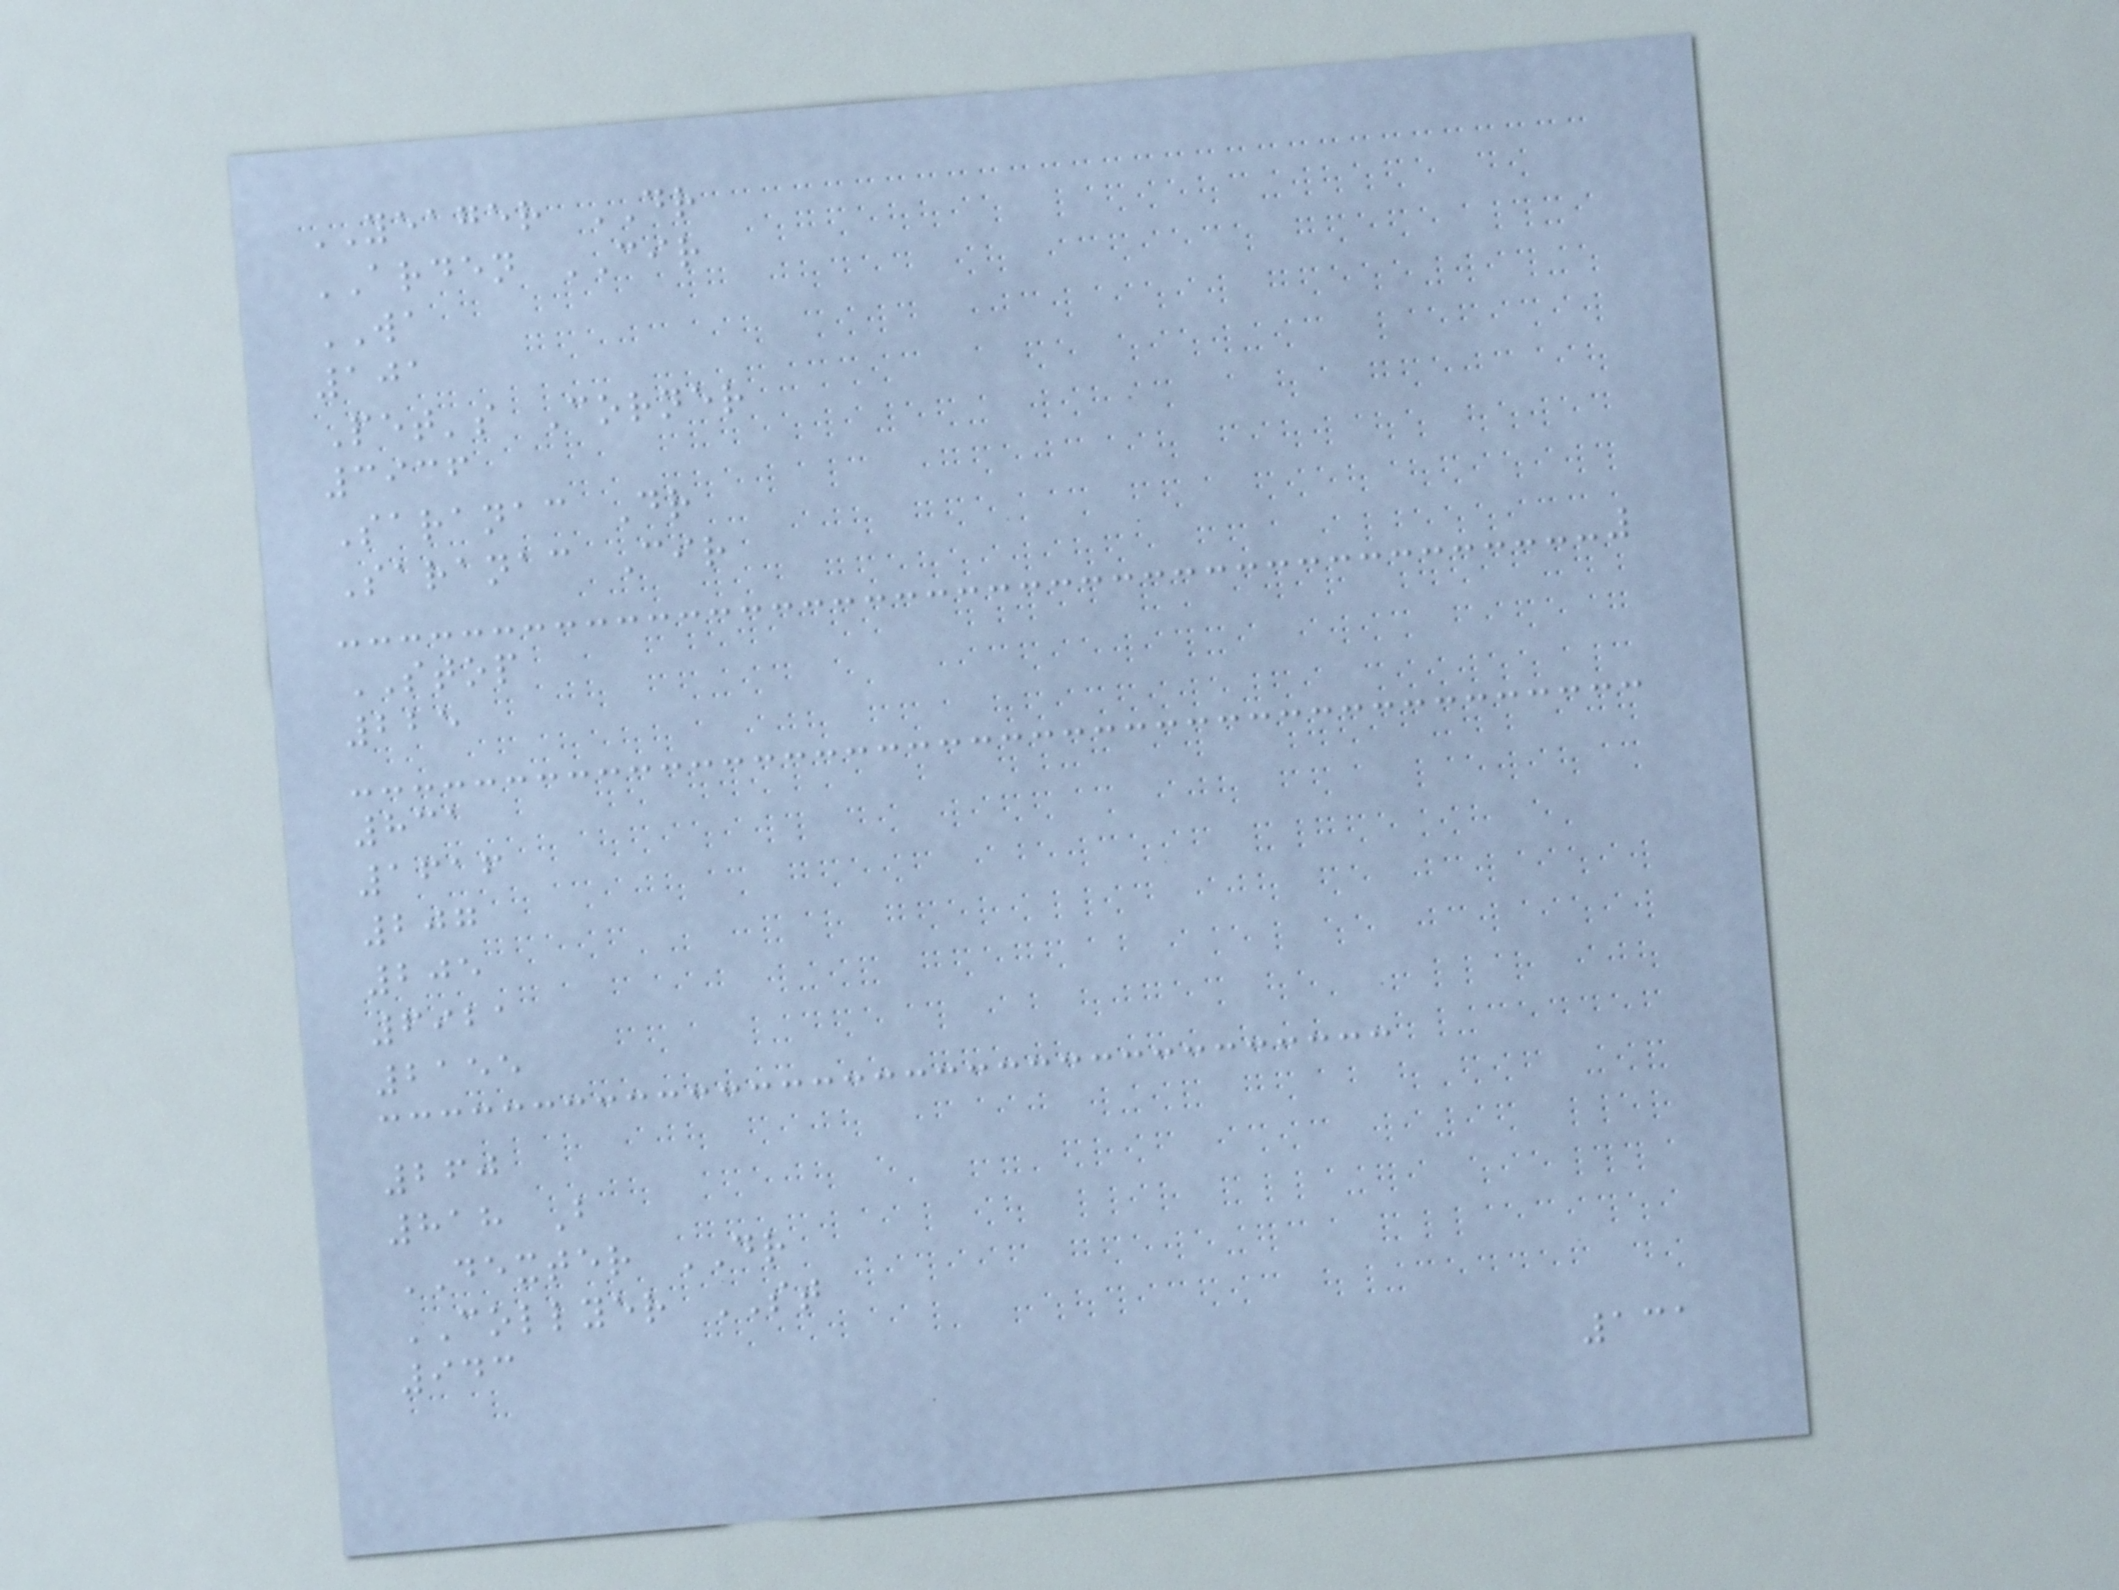YEAGER DR
ARDEN CIR
WA
101
Pet's Corner
3936
Saranac Dr
Saranac Cir
STOP
225
831
1616
207
205
6921
2155
260
818 B
DEXTER DR
COLLYER ST
943
131
